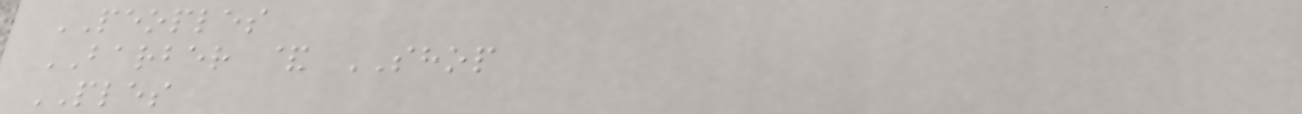PEOPLES
BARBER & SHOP
PLES
